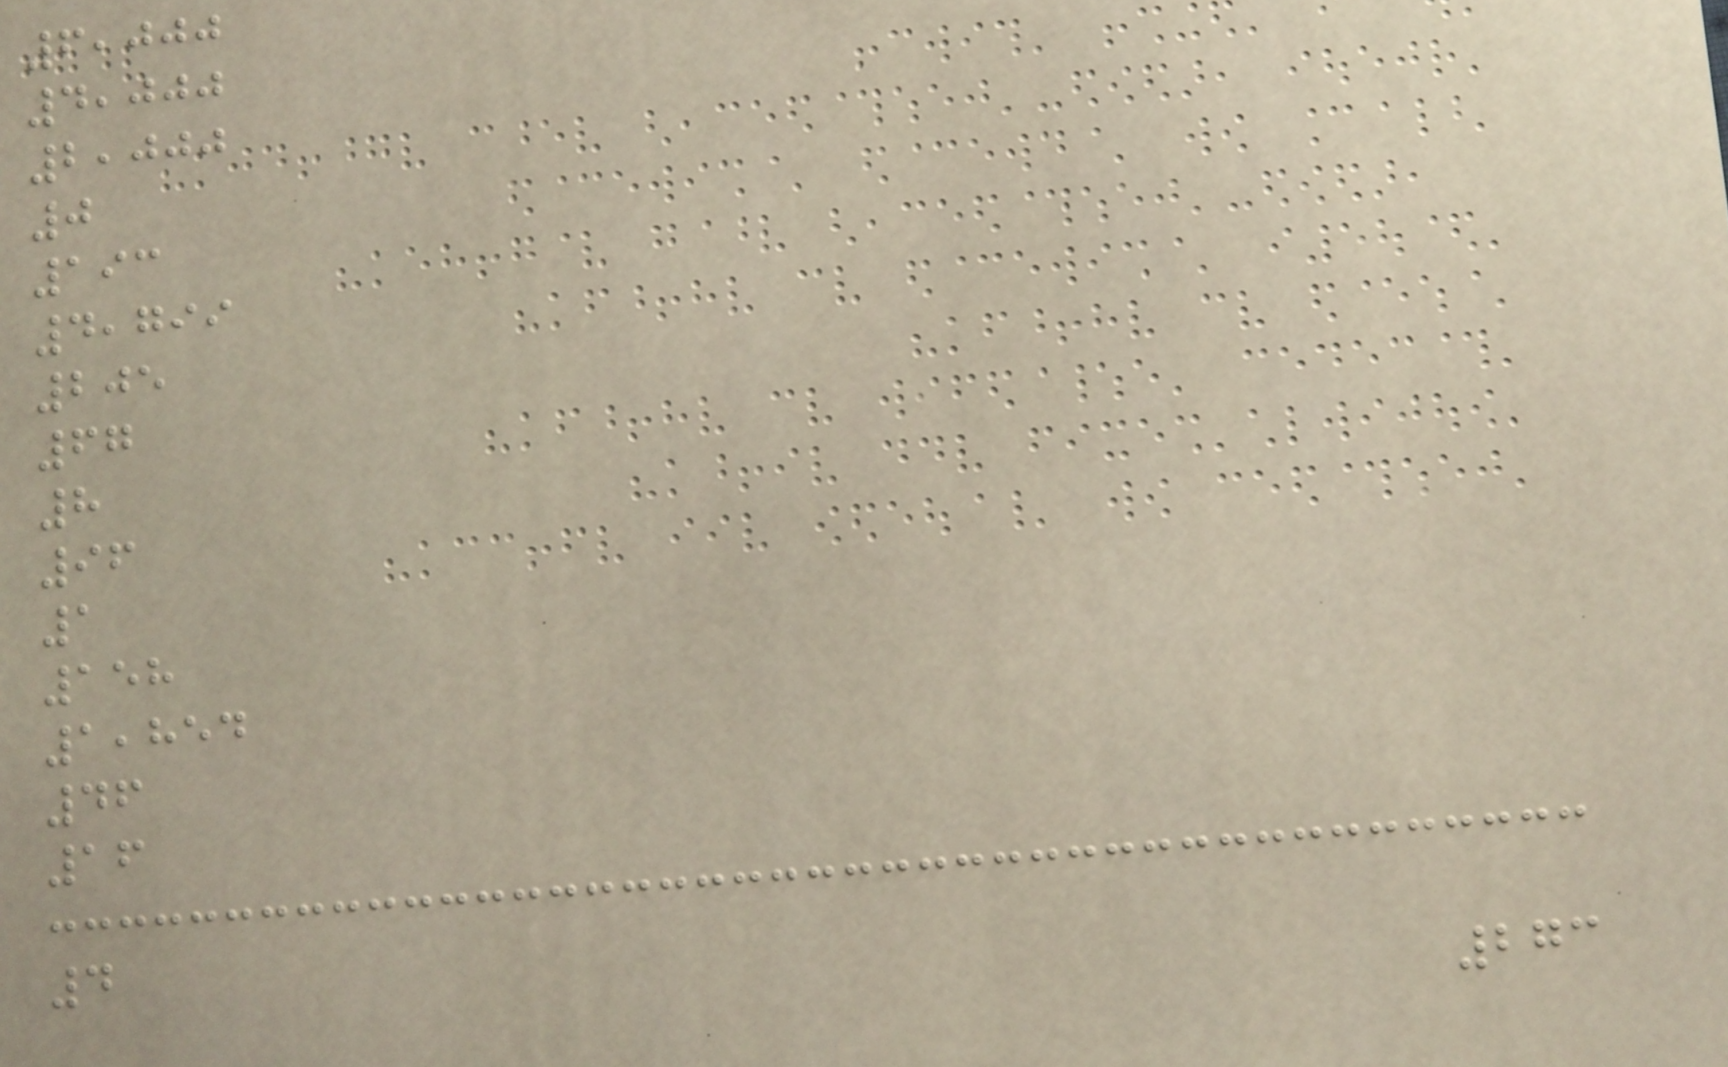6,000
4,000
2,000
0
193
4,799
205
67
8
96
1
158
1,854
46
16
4
273
